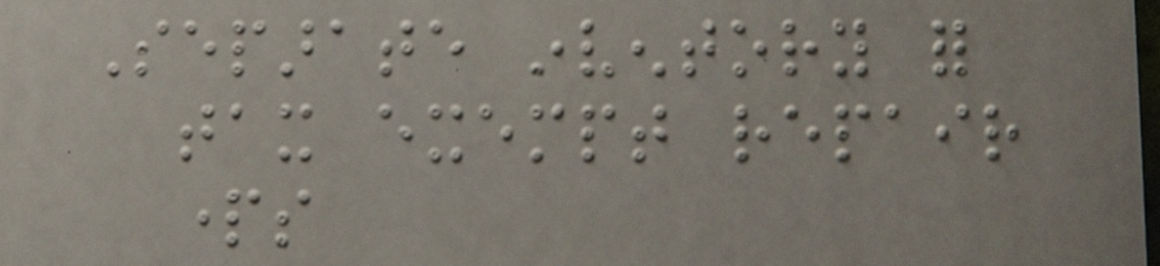Separate inventory for
tax exempt repair
parts
